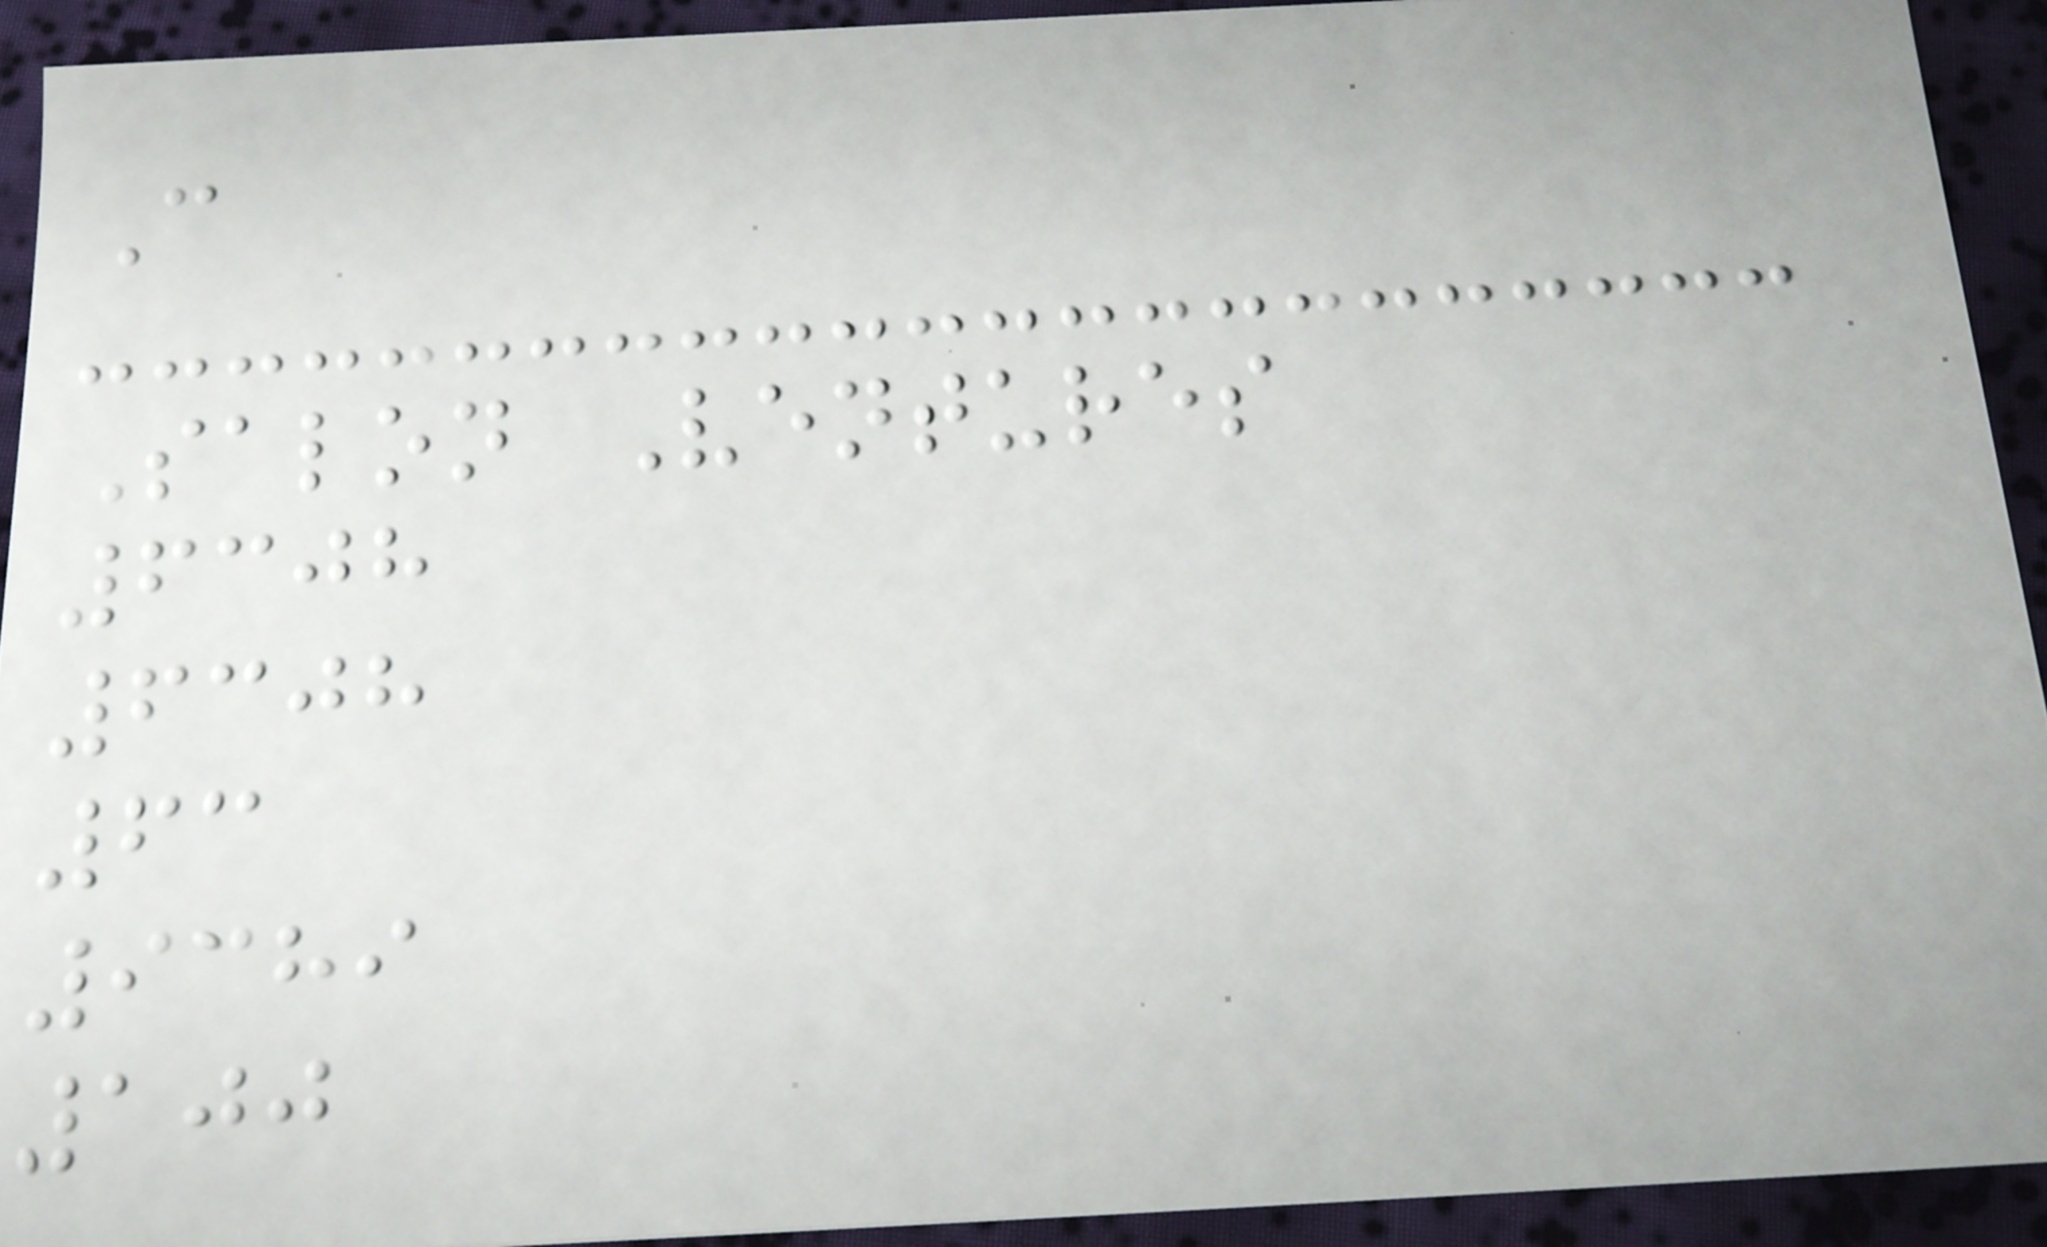C
Salon Ventures
6308
6308
63
9389
100
